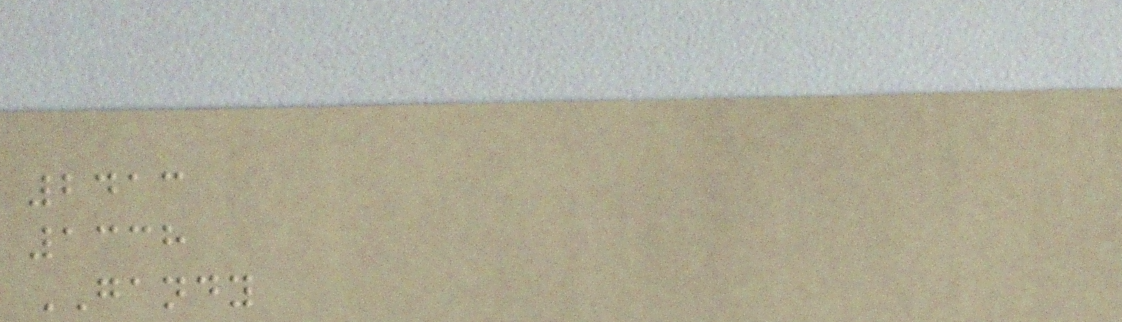2413
1338
GANDY
